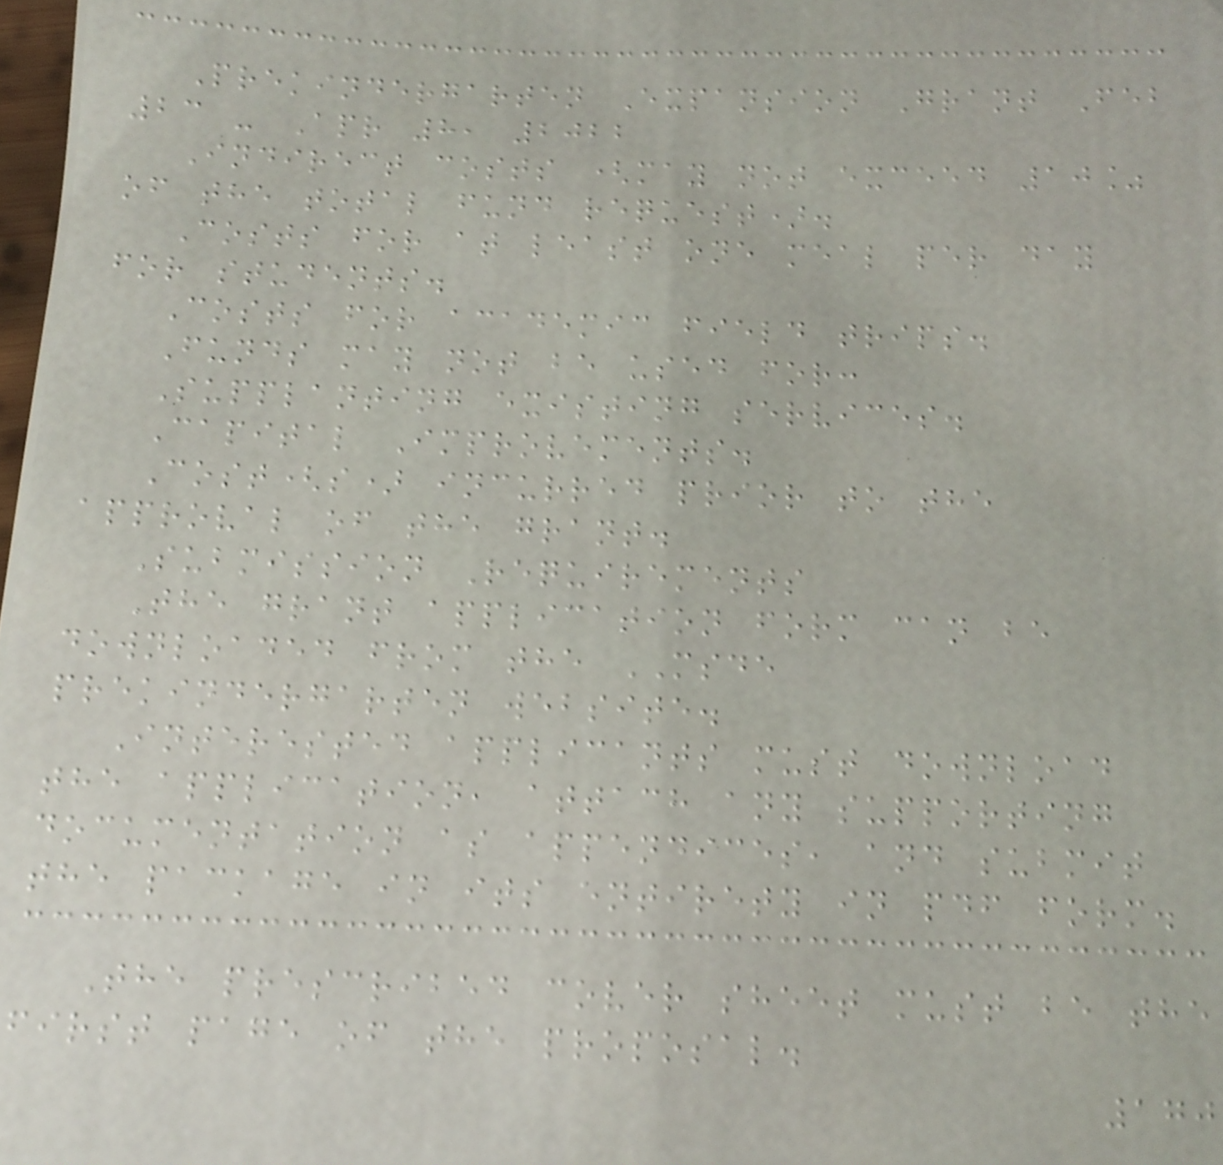Prekindergarten Expansion Grant Feb
23 - Apr 8, 2022
Indirect costs (may not exceed 10%
of the total fund request).
Costs for at least one meal per day
for students.
Costs for academic field trips.
Funds may not be used for:
Supplanting existing services.
Capital Improvements.
Cost(s) incurred prior to the
approval of the grant.
Submission Requirements
The grant application form can be
downloaded from the MSDE
prekindergarten website.
Interested applicants must download
the application, attach any supporting
documentation as appendices, and submit
the package in its entirety in pdf form.
The prescribed cover sheet must be the
first page of the proposal.
170
